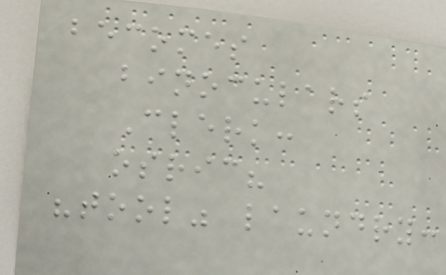becomes
binoculars
Clerk:
osric?
"tool" laundry:
